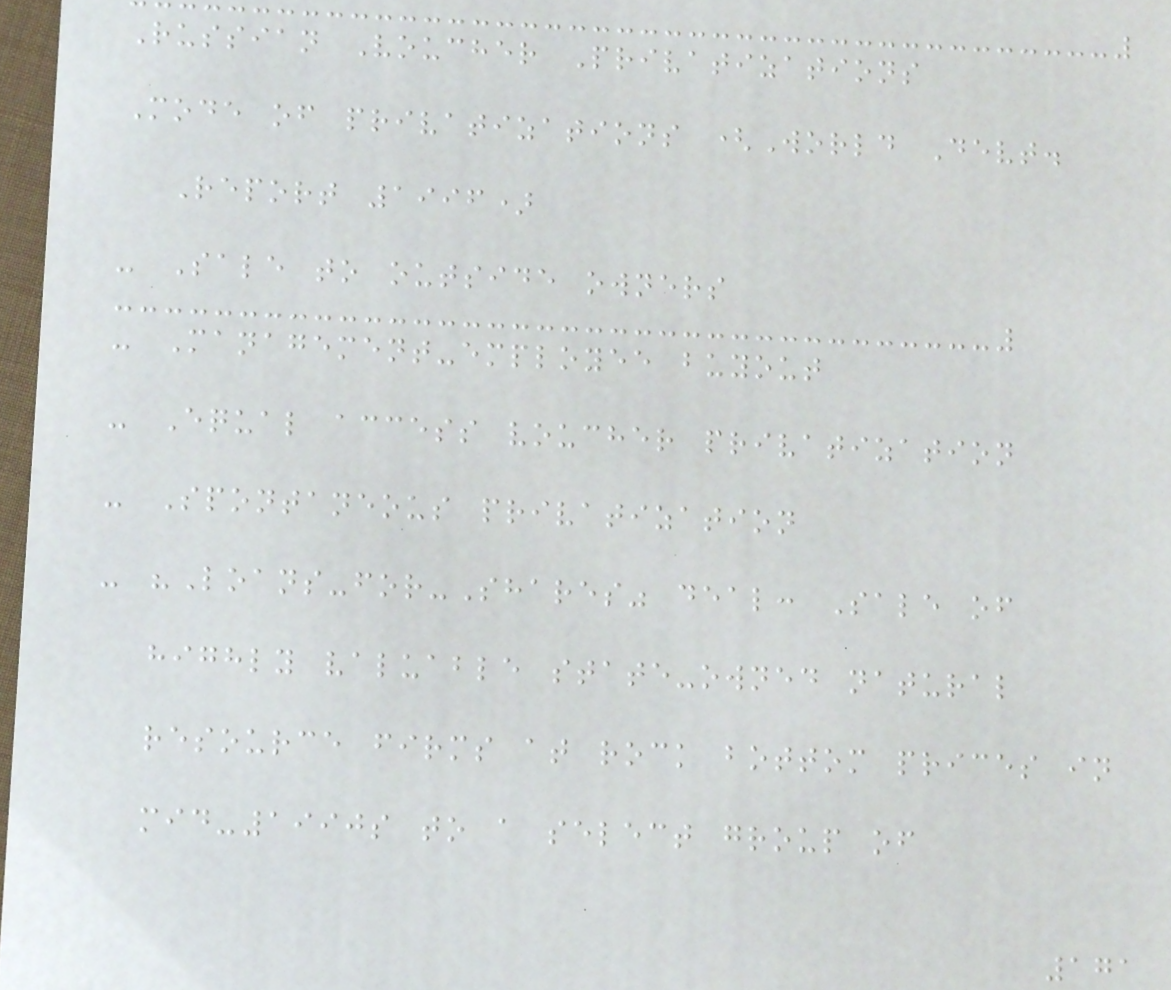Russian Voucher Privatizations
Mode of privatizations (World Devt.
Report 1996)
- Sale to outside owners
- Management-employee buyout
- Equal access voucher privatization
- Spontaneous privatization
- "Loans-for-Shares" deal: Sale of
highly valuable state-owned natural
resource firms at rock bottom prices in
mid-1990s to a select group of
171
